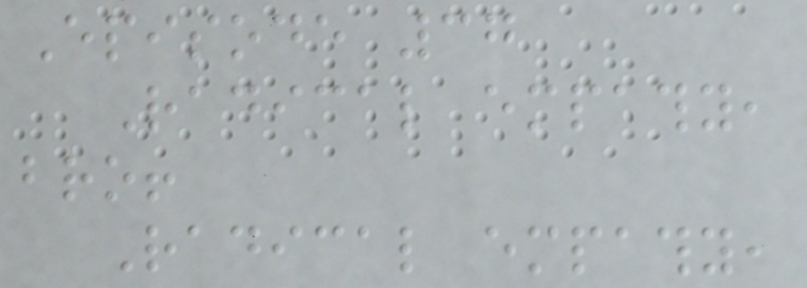Episode 37
Radical empathy,
bro!
Radical empathy,
